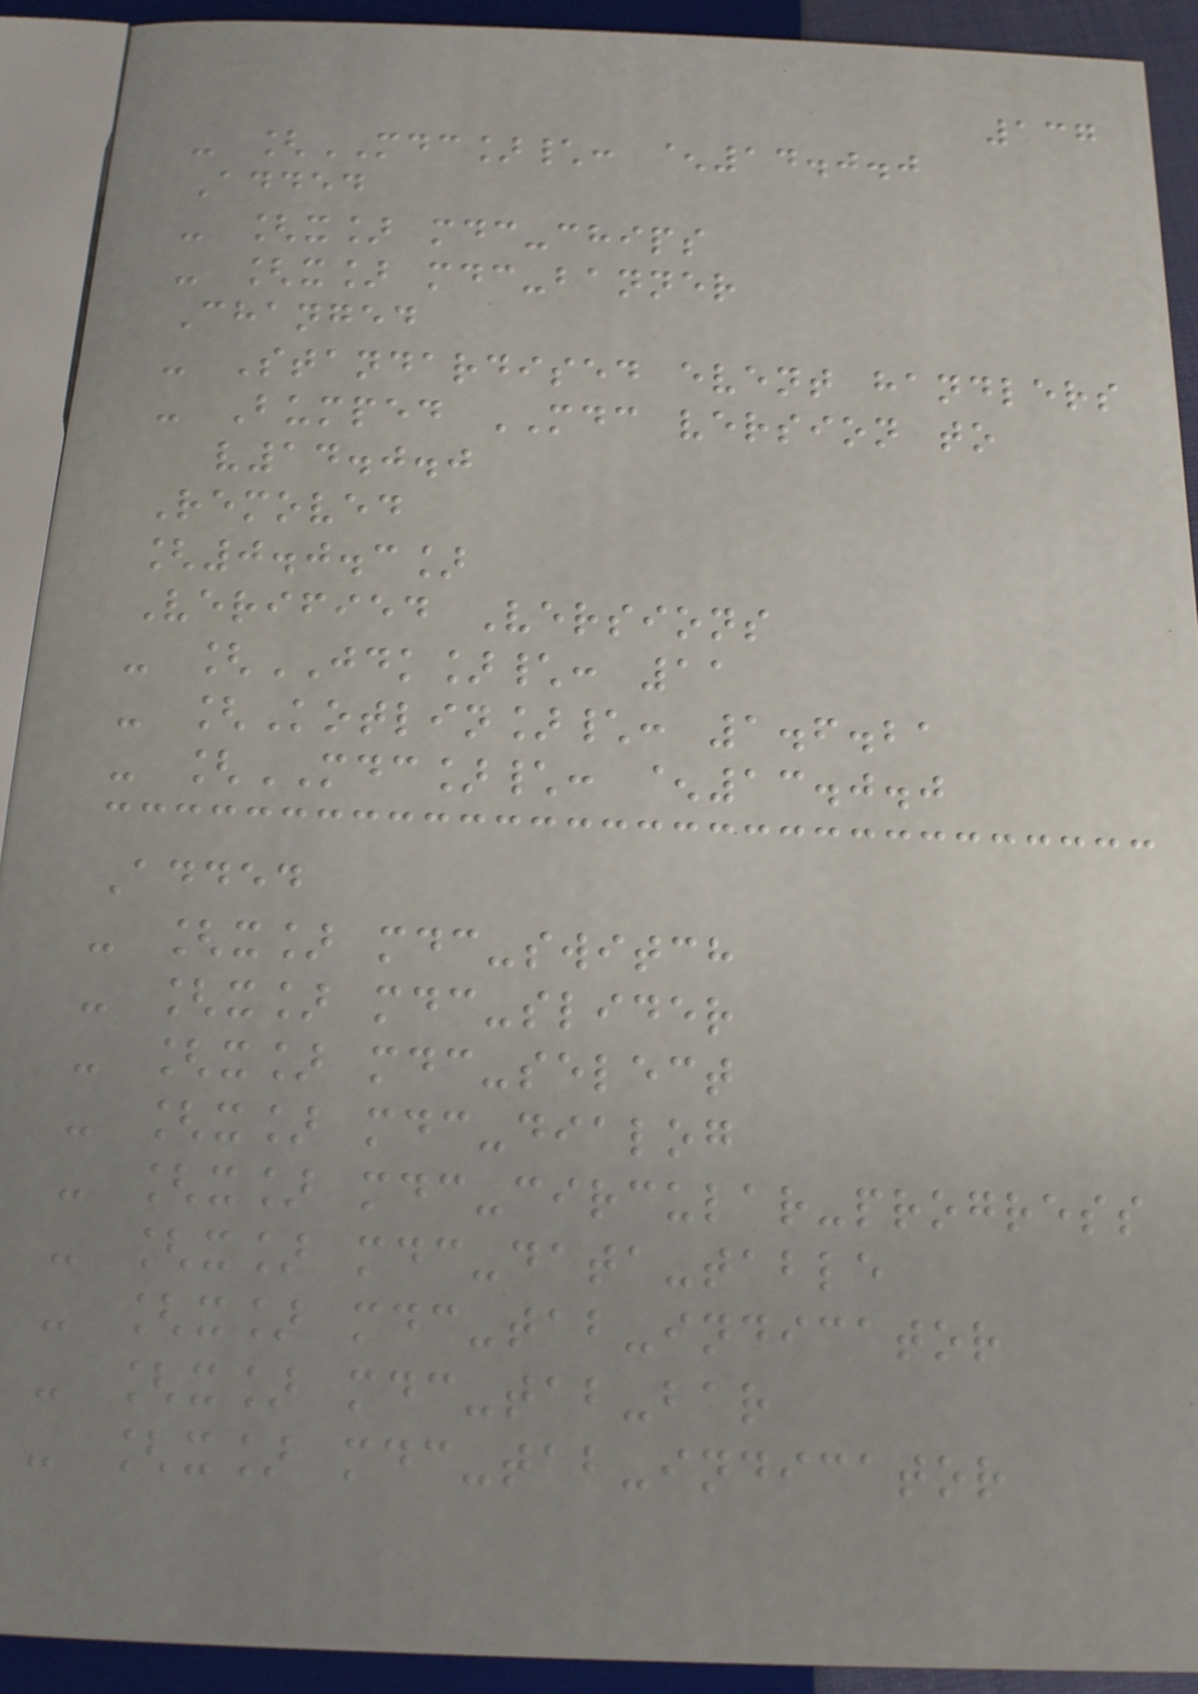137
- [MDC]\: ^14.0.0
Added
- [x] mdc-chips
- [x] mdc-banner
Changed
- Standardised event handlers
- Bumped MDC version to
v14.0.0
Removed
[0.0.3]
Verified Versions
- [JDK]\: 11
- [Kotlin]\: 1.6.21
- [MDC]\: ^13.0.0
Added
- [x] mdc-switch
- [x] mdc-slider
- [x] mdc-select
- [x] mdc-dialog
- [x] mdc-circular-progress
- [x] mdc-data-table
- [x] mdc-tab-indicator
- [x] mdc-tab-bar
- [x] mdc-tab-indicator
